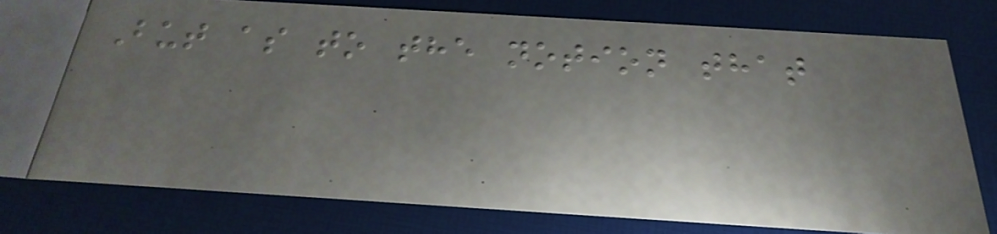But as to the notion that
